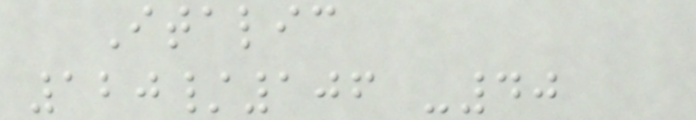Italic
120/106 -40
